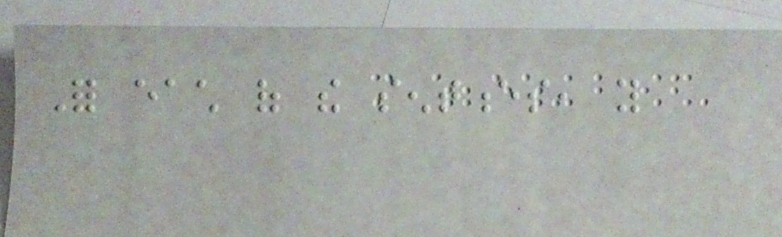For each of the sentences, you
